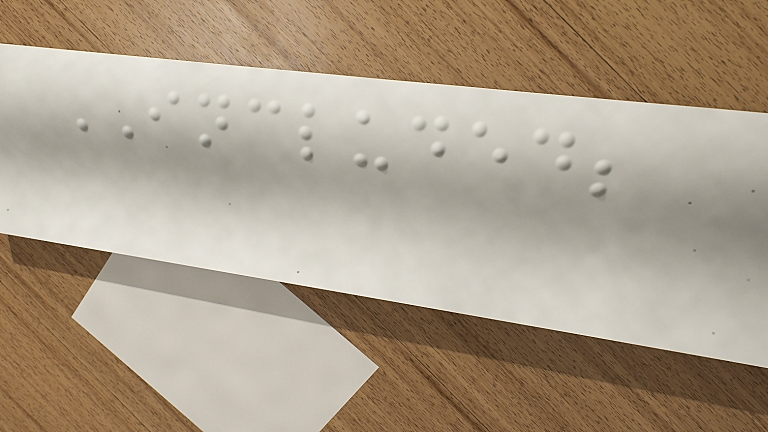INCLUDED;
